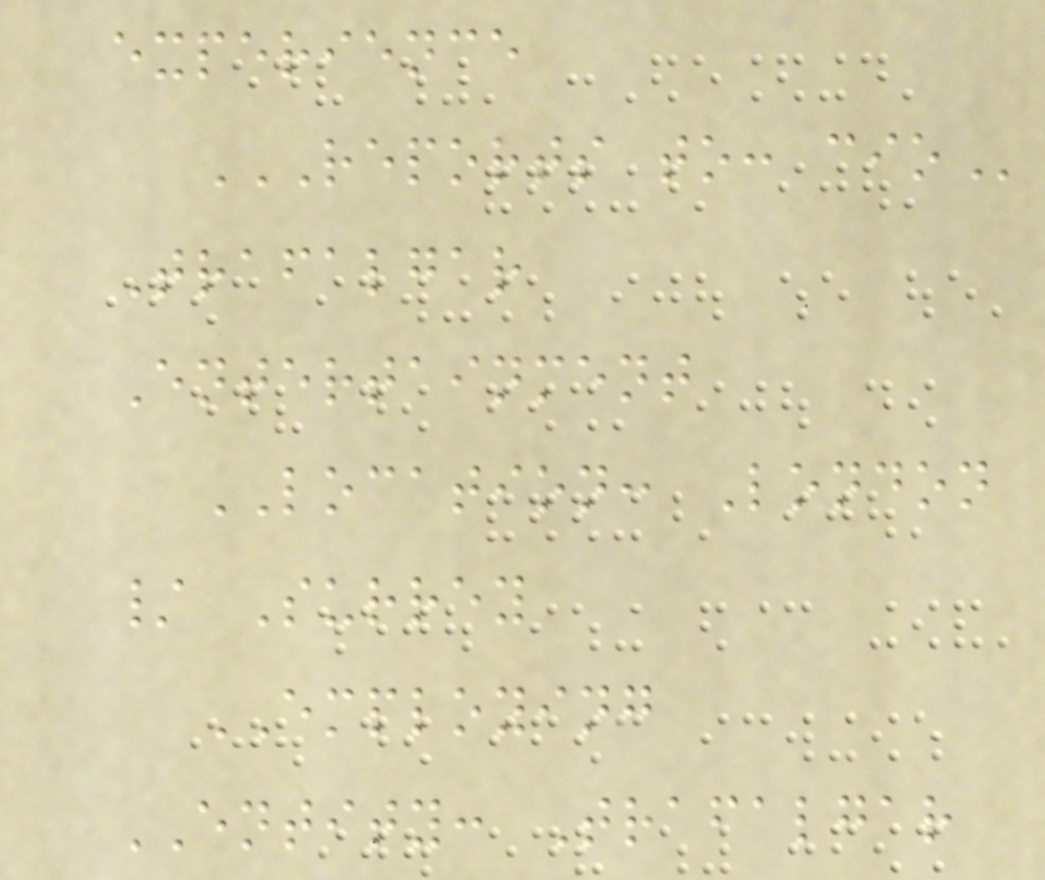experience
REPORTS TO: CIO
Trafalgar
Entertainment
LOCATION: London
/ Surrey
EMPLOYING
ENTITY: Trafalgar
